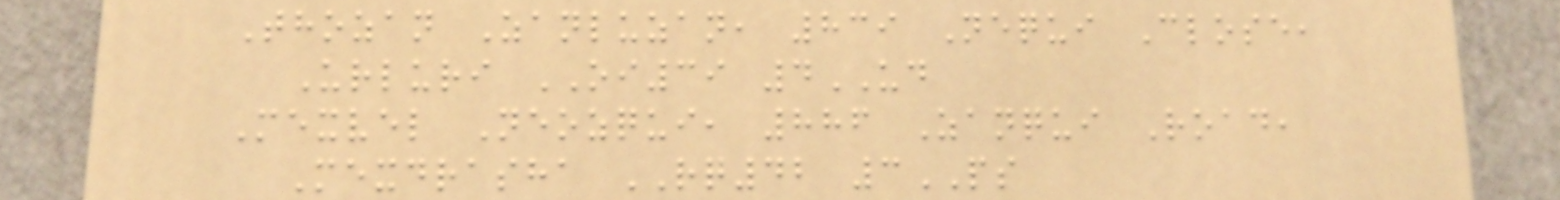Thozan Zanluzan, 839 Nequi Close,
Urluri OI39 4UD
Mexvel Neozqui, 886 Zanqui Road,
Mexdrasha RQ42 3PS
